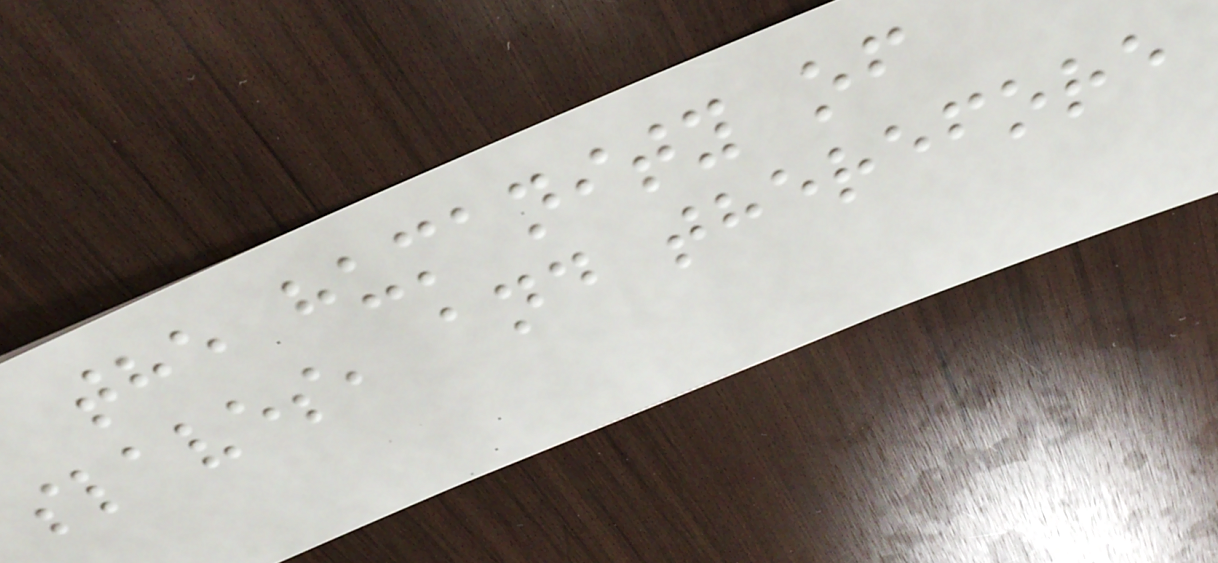the humanity of
slaves, and therefore
